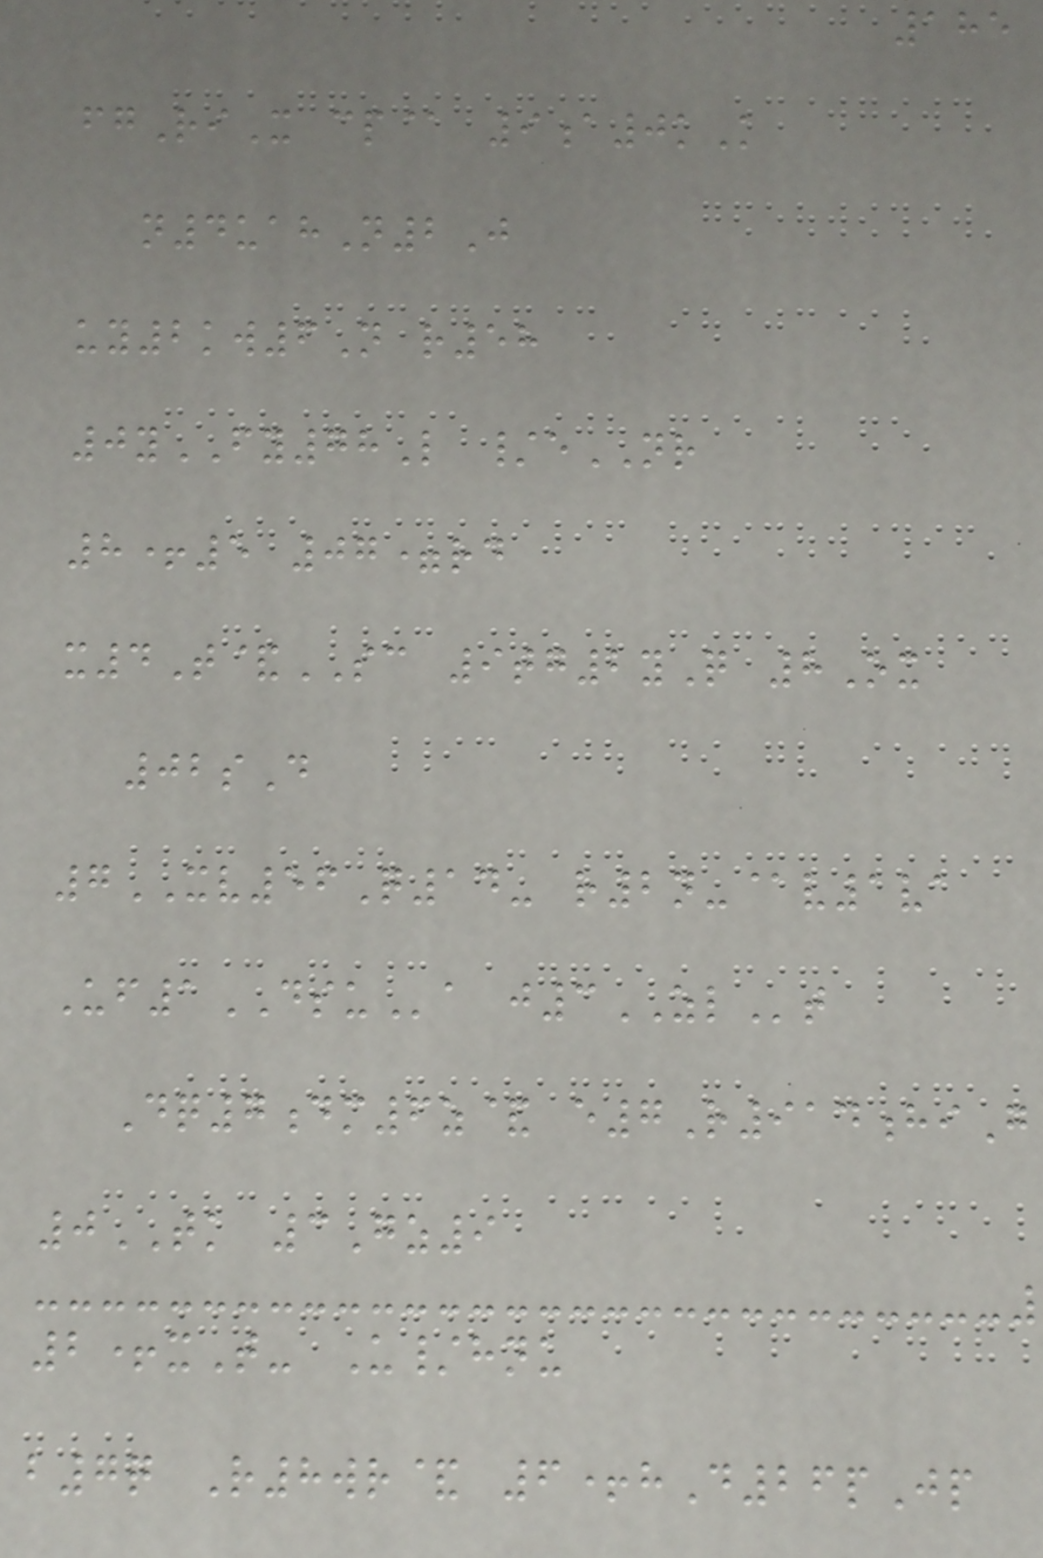185
fgRiX cp@ 9a0kK
n4uahN2J
uy2kw6N r58
0yFY78L /eNR
8+5 07=rd
x4T&SC 9tg2yQ 8Ox
02sD
7XV56Q14- r2n-@v1va
Uf1DSUa j3ZLt
Dq7dm6z& e7R914hiG
0TK 3Gz9
2+xT- U/hnu
b7q R8wr& 6+hD26pJp
